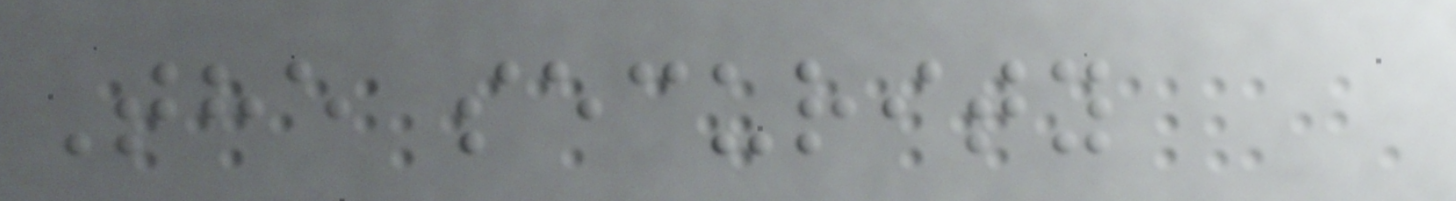The security
